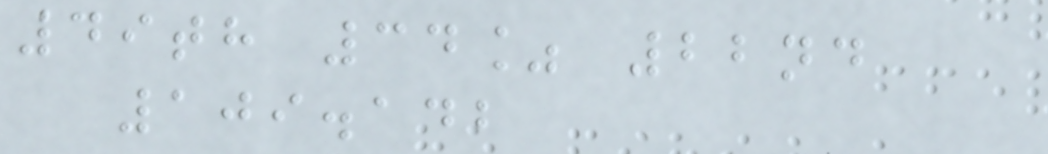49th 34% 22nd
109.142
